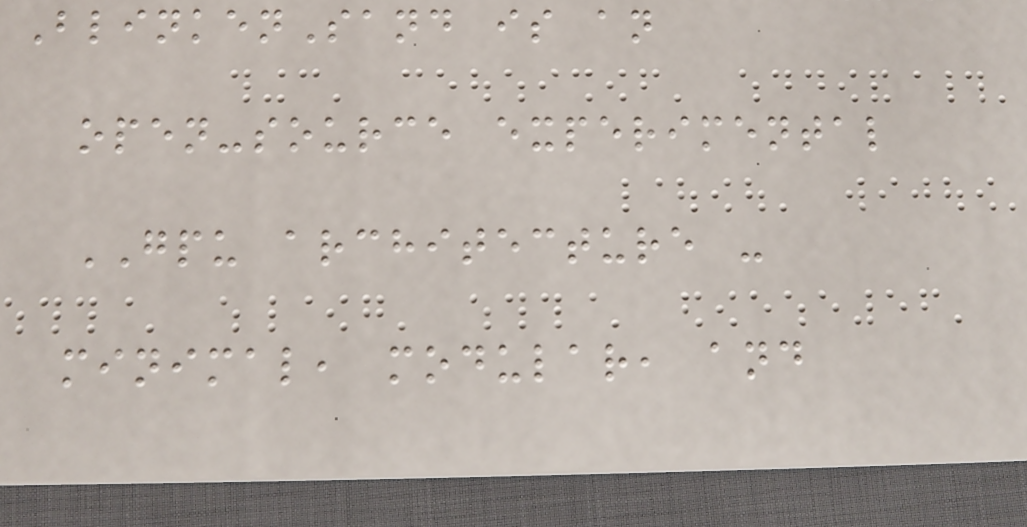BlinkenSand is an
open-source experimental
GPU architecture -
minimal, modular, and
